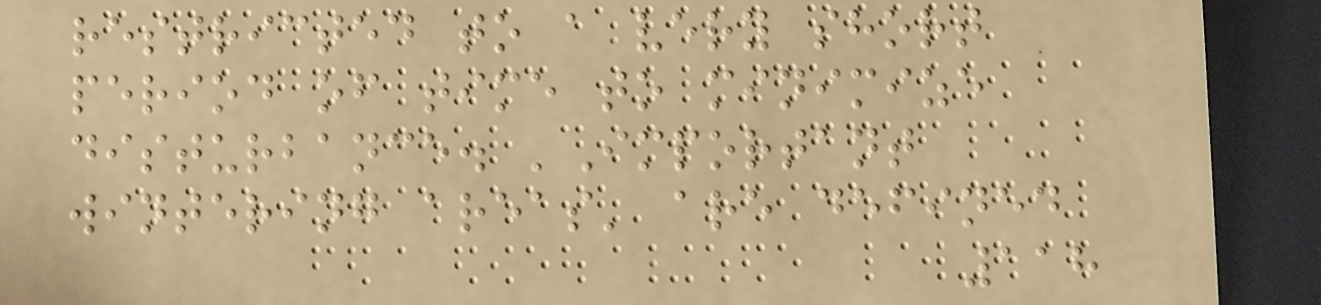restricted to a very short
period of time to minimize
disturbance. 'Important
wintering areas' are defined
118
